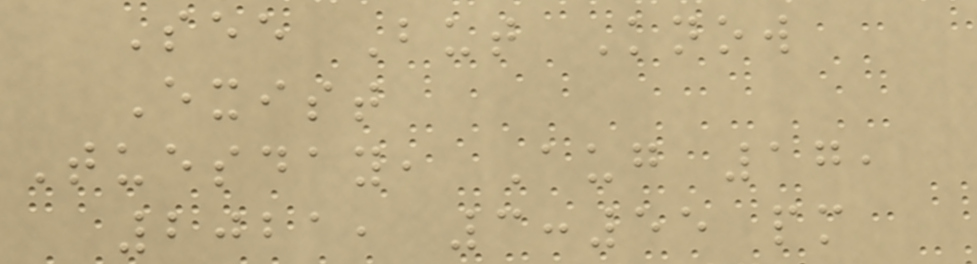See But Know
Exist
Tuesday, Aug 17,
2021, 3:55 pm
